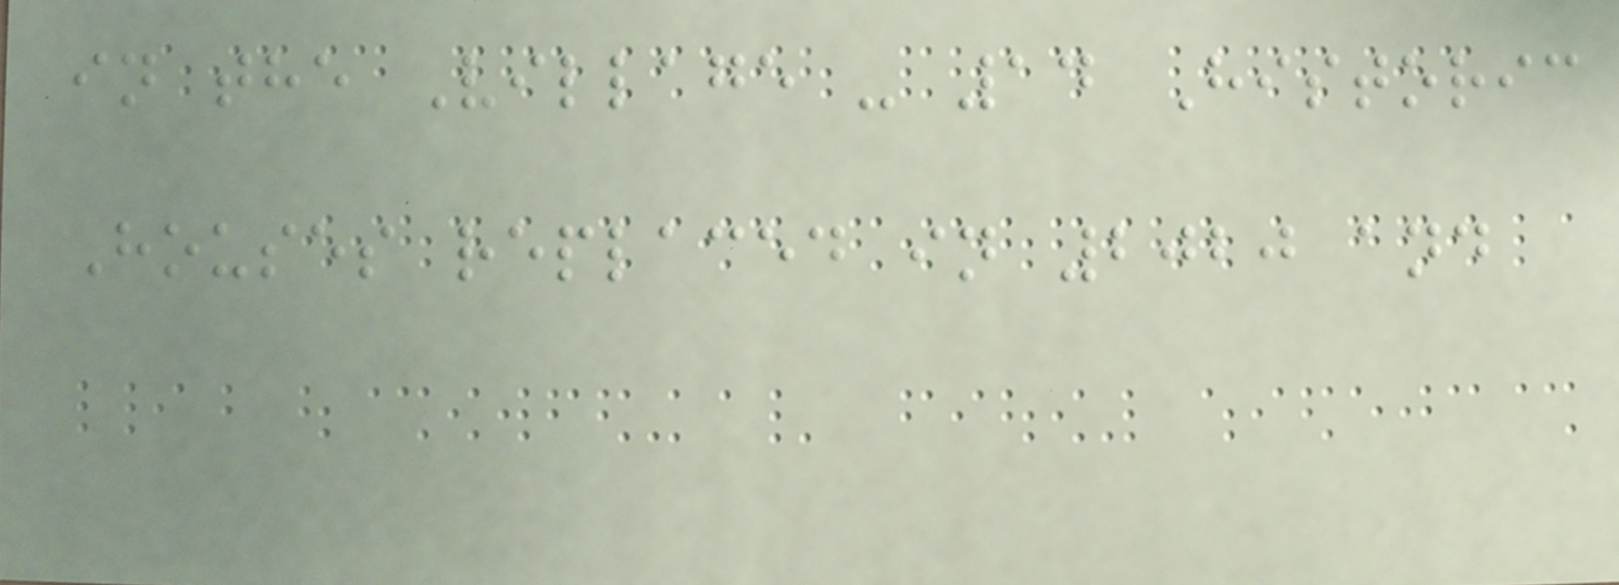in the Village - 14 Historic
Houses replaced in 2020 and
